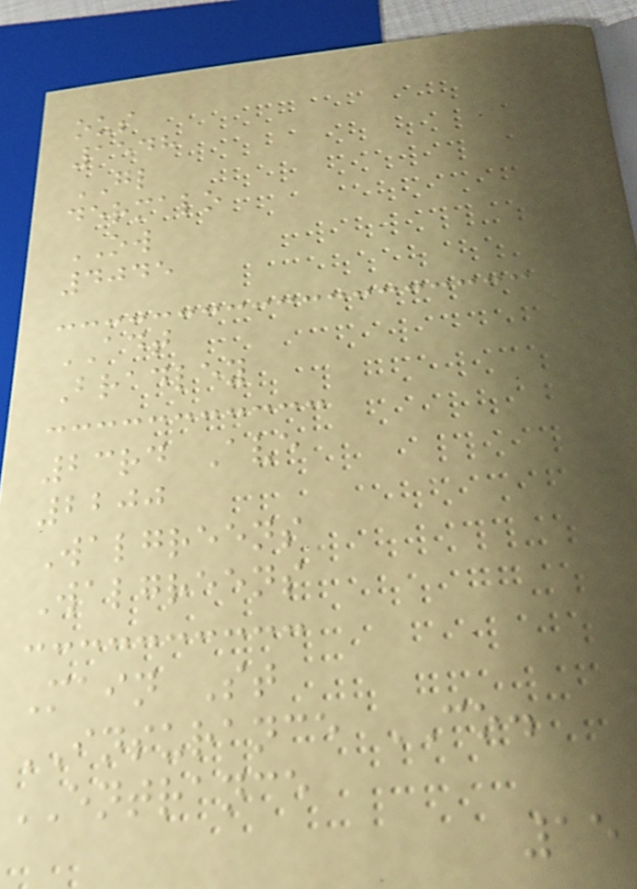ous
1548
GL
dermalo
OW
4045
ADT
Bradley
23rd Ave
2200
Walgreens
Walgreens
Main St
INSURANCE CO.
ENTRANCE
15
